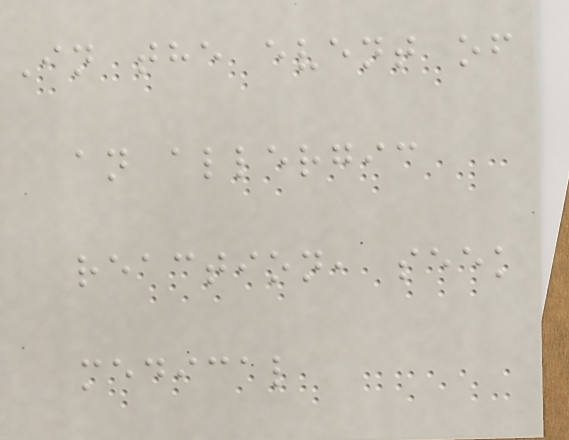In the event of
an allergic
reaction, seek
medical
